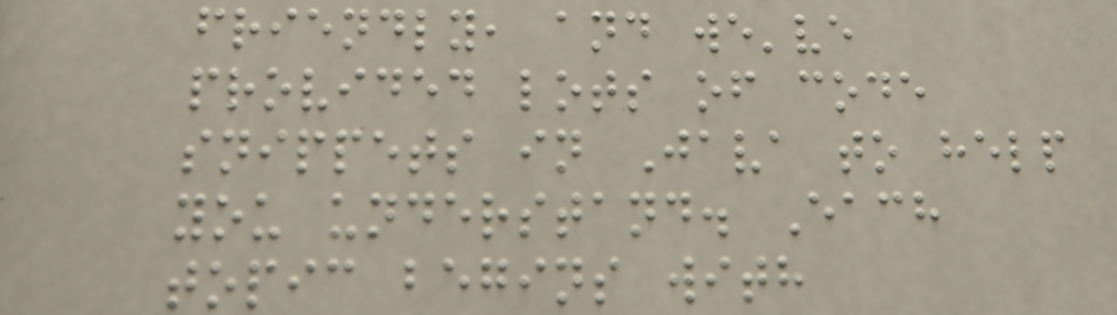friendly, and we've
provided lots of code
snippets in Java to help
you understand. Each
topic begins with
